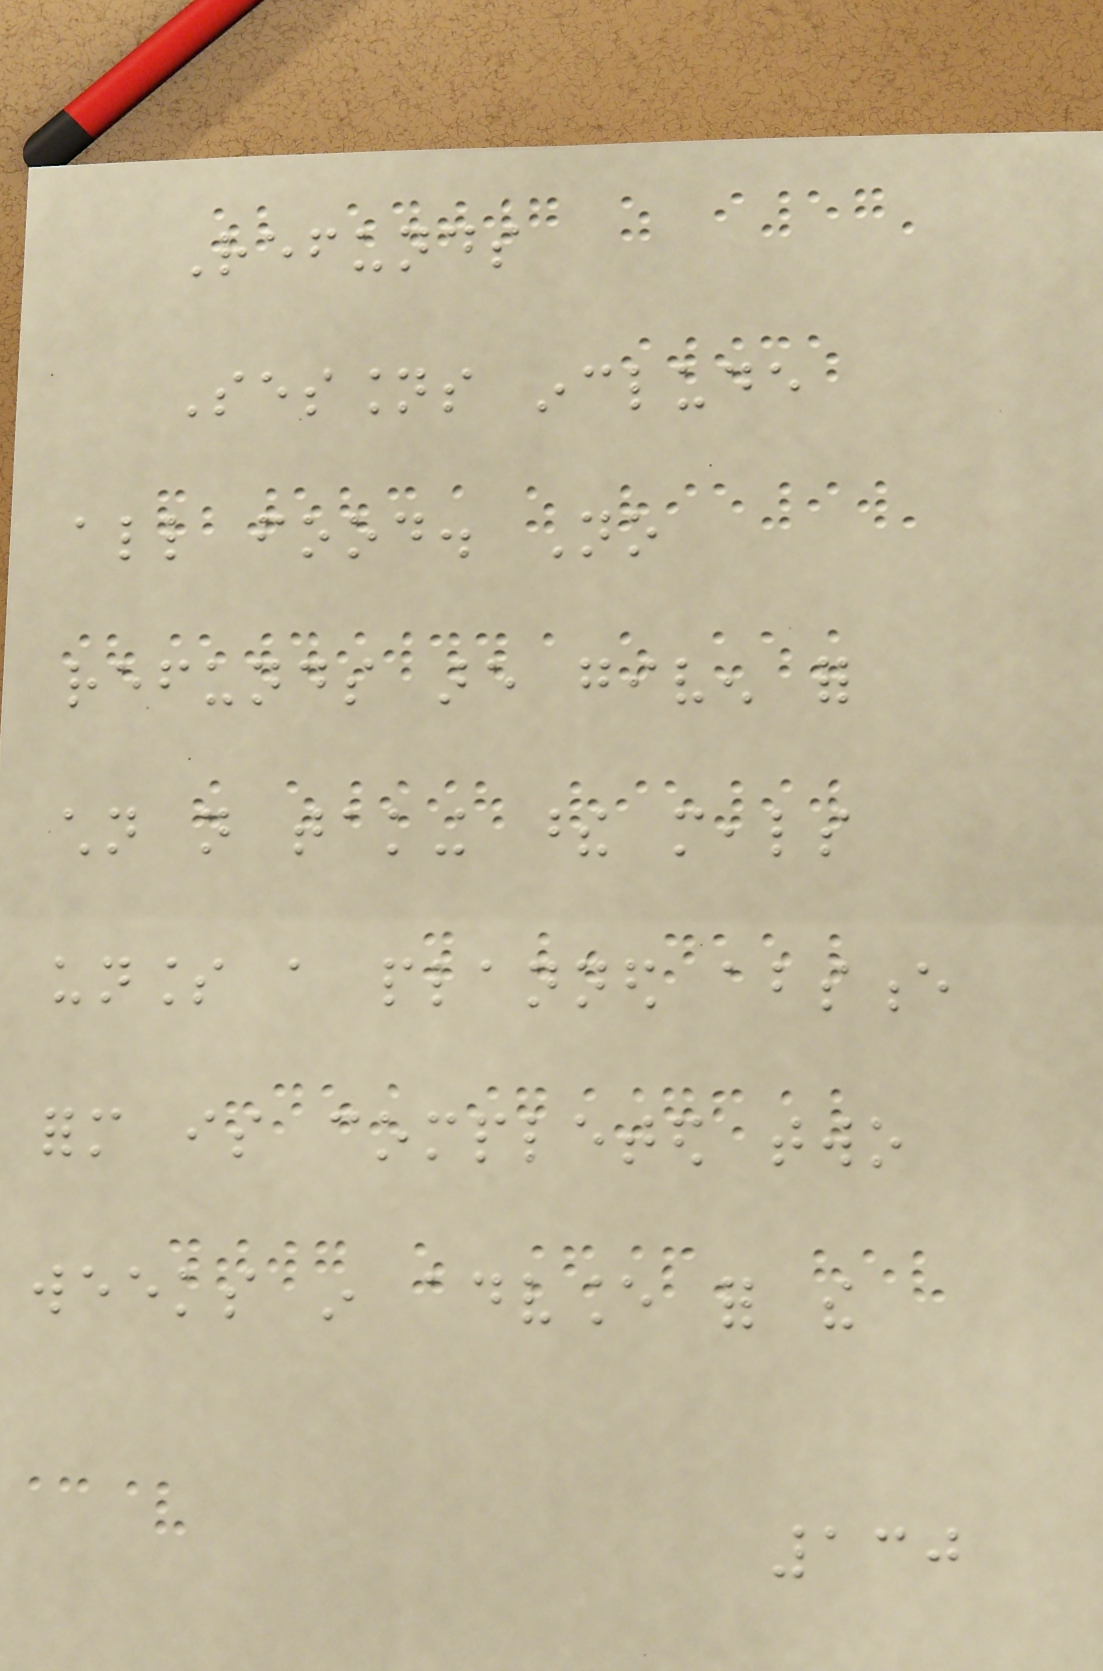Refunds
Sessions include
all food. No
refunds are given for
children not taking these meals
unless a planned absence
form is completed two
weeks in advance for the
130
